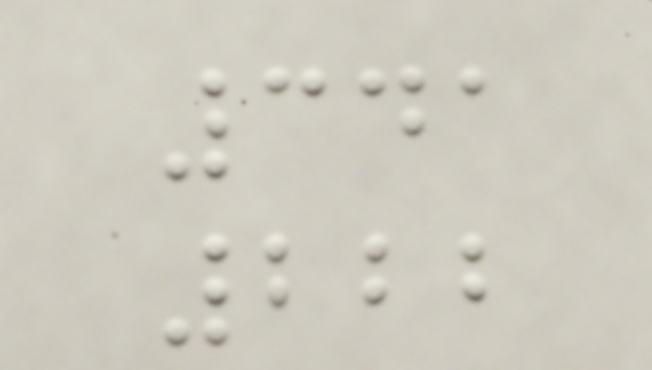341
222
